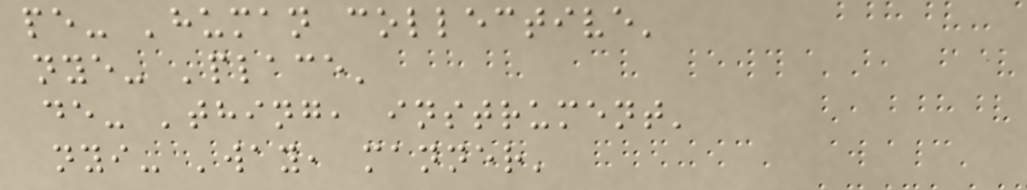pe- 'human collective'
nye- 'place'
de- 'thing, instrument'
nyi- 'way, manner'
